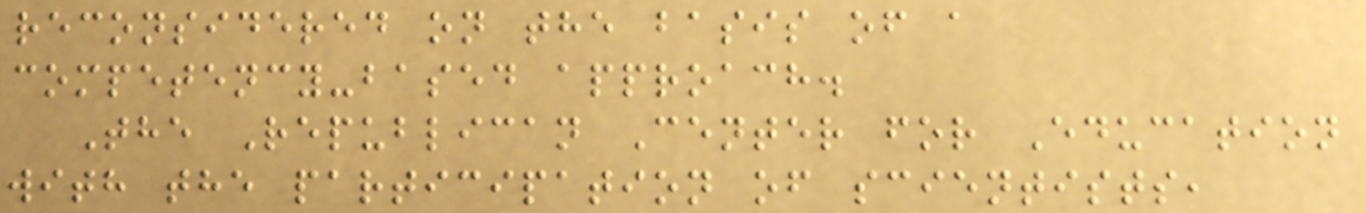reconsidered on the basis of a
competency-based approach.
The Republican Center for Education
with the participation of scientists,
